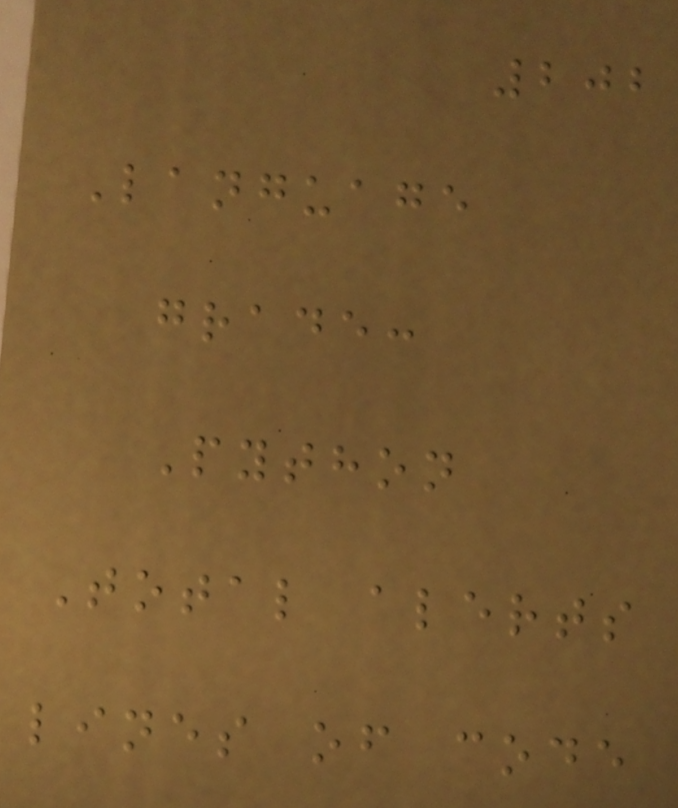202
Language
grade:
Python
Total alerts
lines of code
